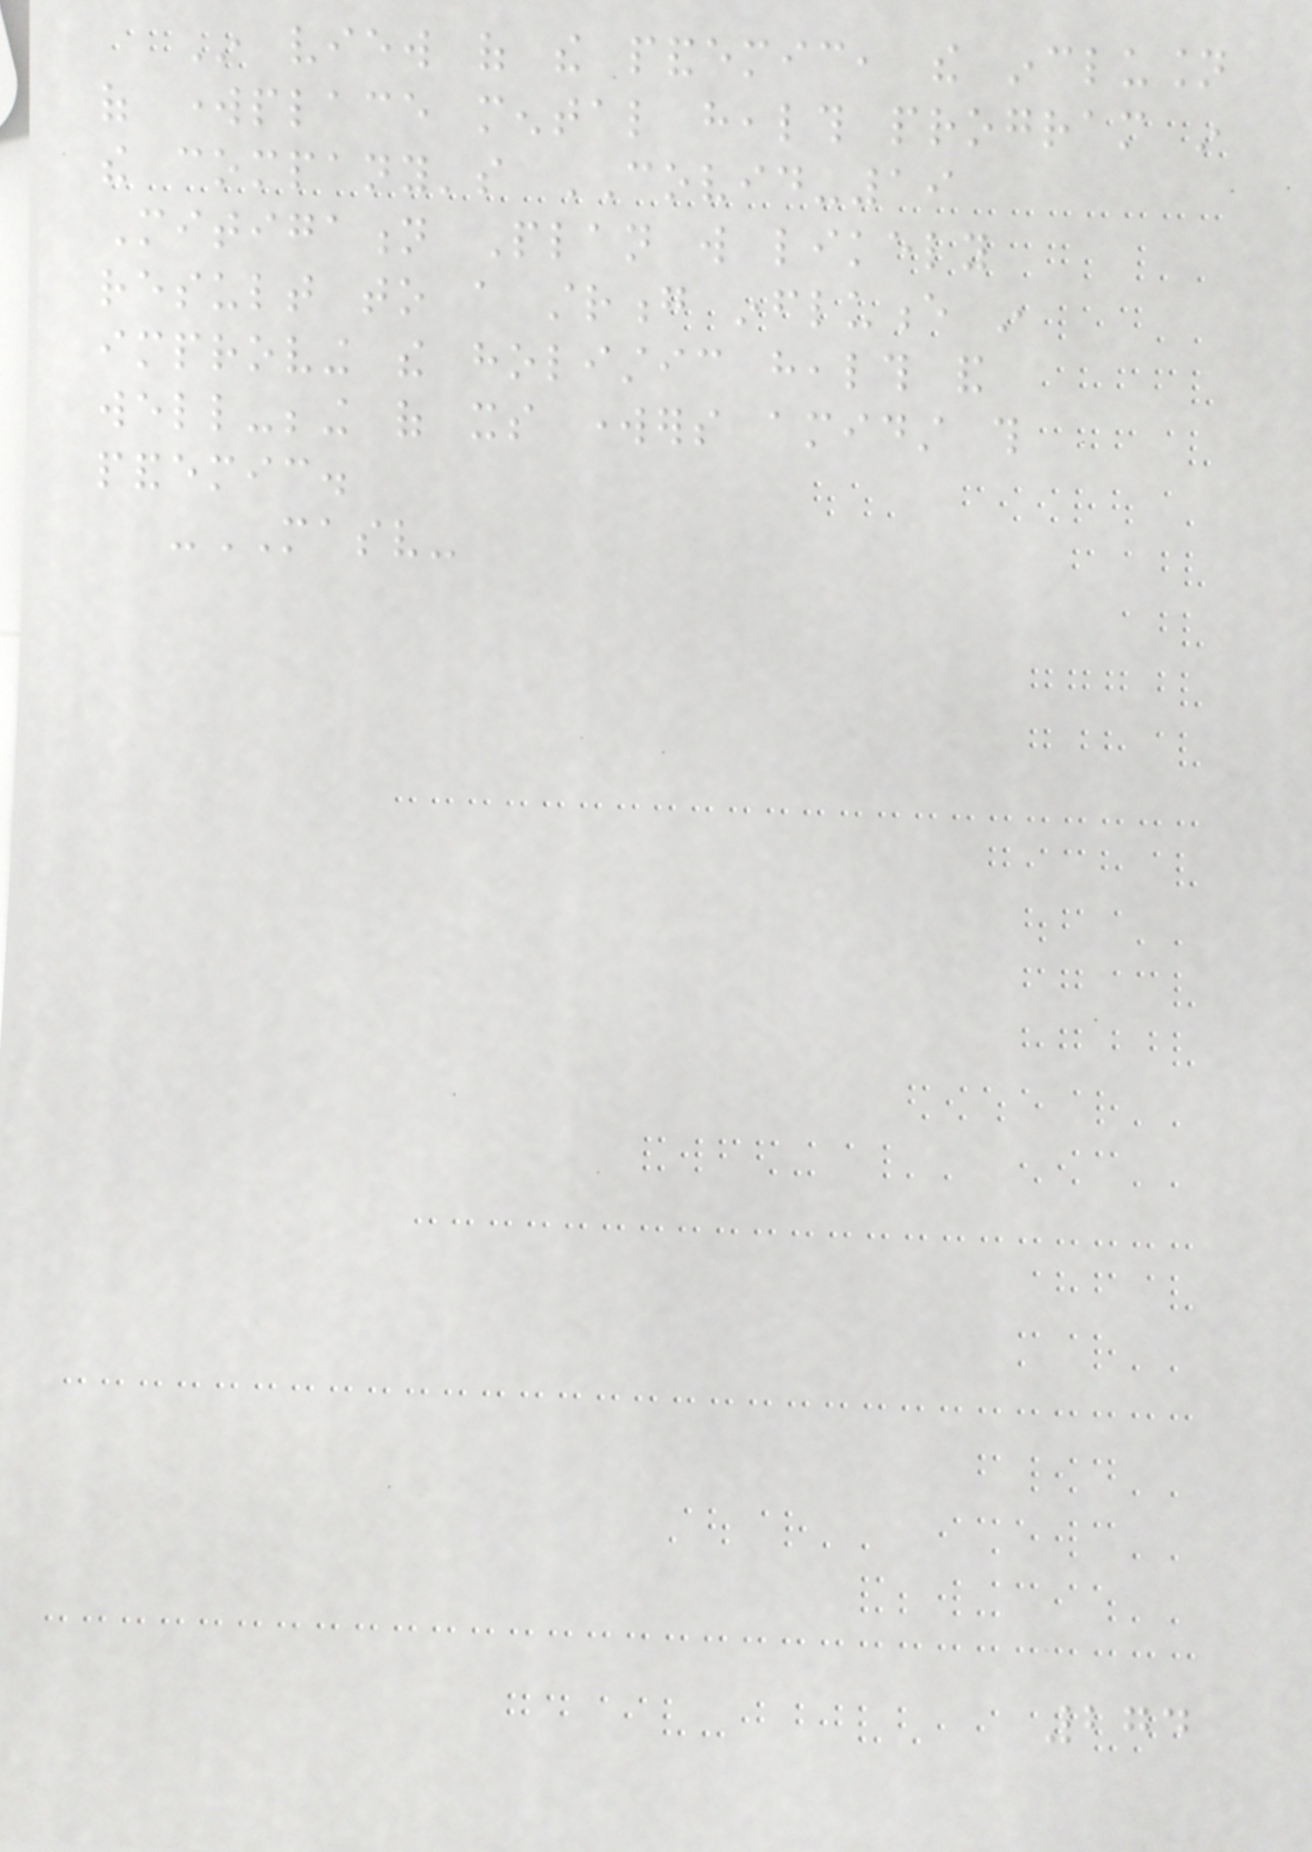In view of the pandemic, the inclusion
of workplace mental health program in
the company's COVID-19
Mitigation Plan will likely
result to a strong influence in
improving the holistic health and
well-being of its workers amidst this
pandemic.
-MASV-
274
